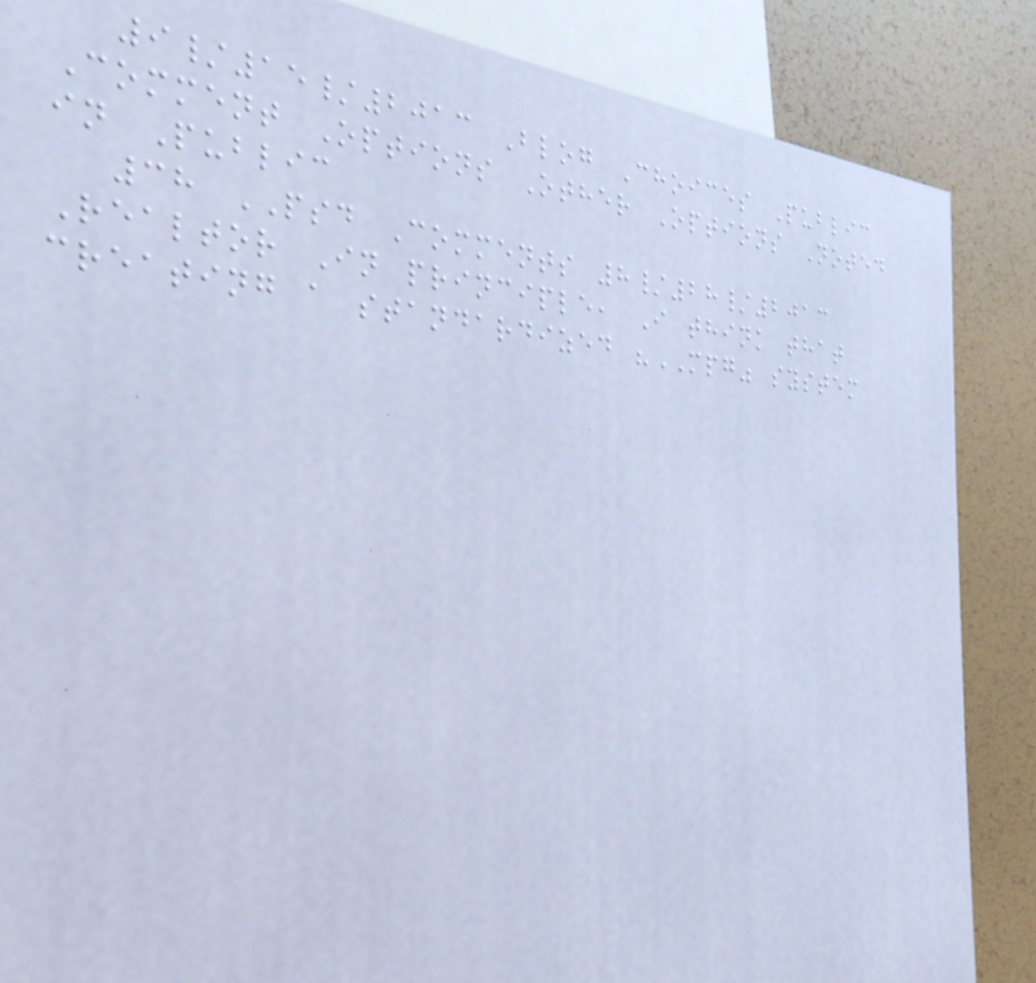9/15/2013 Blog Choices Public
Comment Options Other Options Noted
in Public
38 PSD Comments 8/28/2013
Realtor In principle, I think that
creating a standardized "MPG" system
